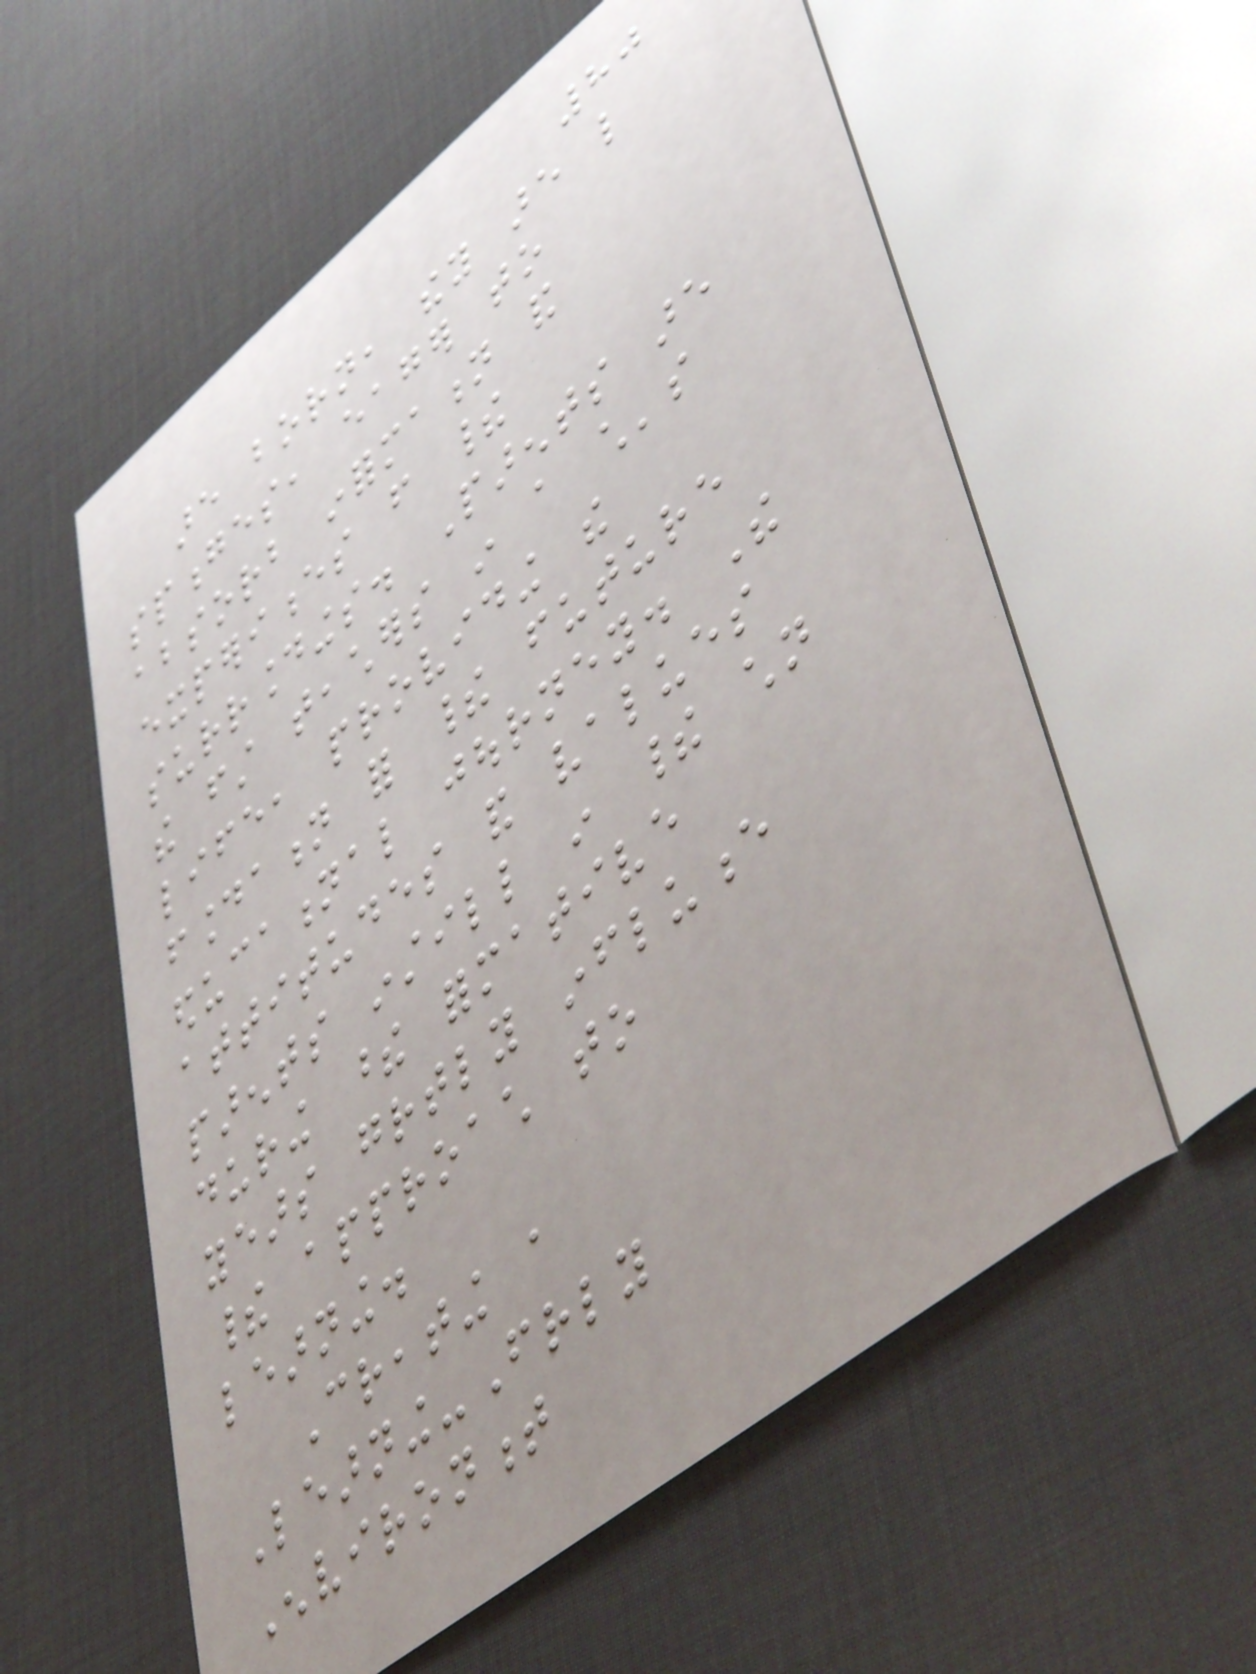80
are born, they are like
sponges, eager to
absorb information and
experiences from their
surroundings. Parents are
the first teachers in a child's
life, providing the
foundation for their future
educational journey. The
attitudes and values
parents instill in their children
during these formative
years greatly influence
their approach to
learning.
Creating a
Learning-Friendly
Environment
